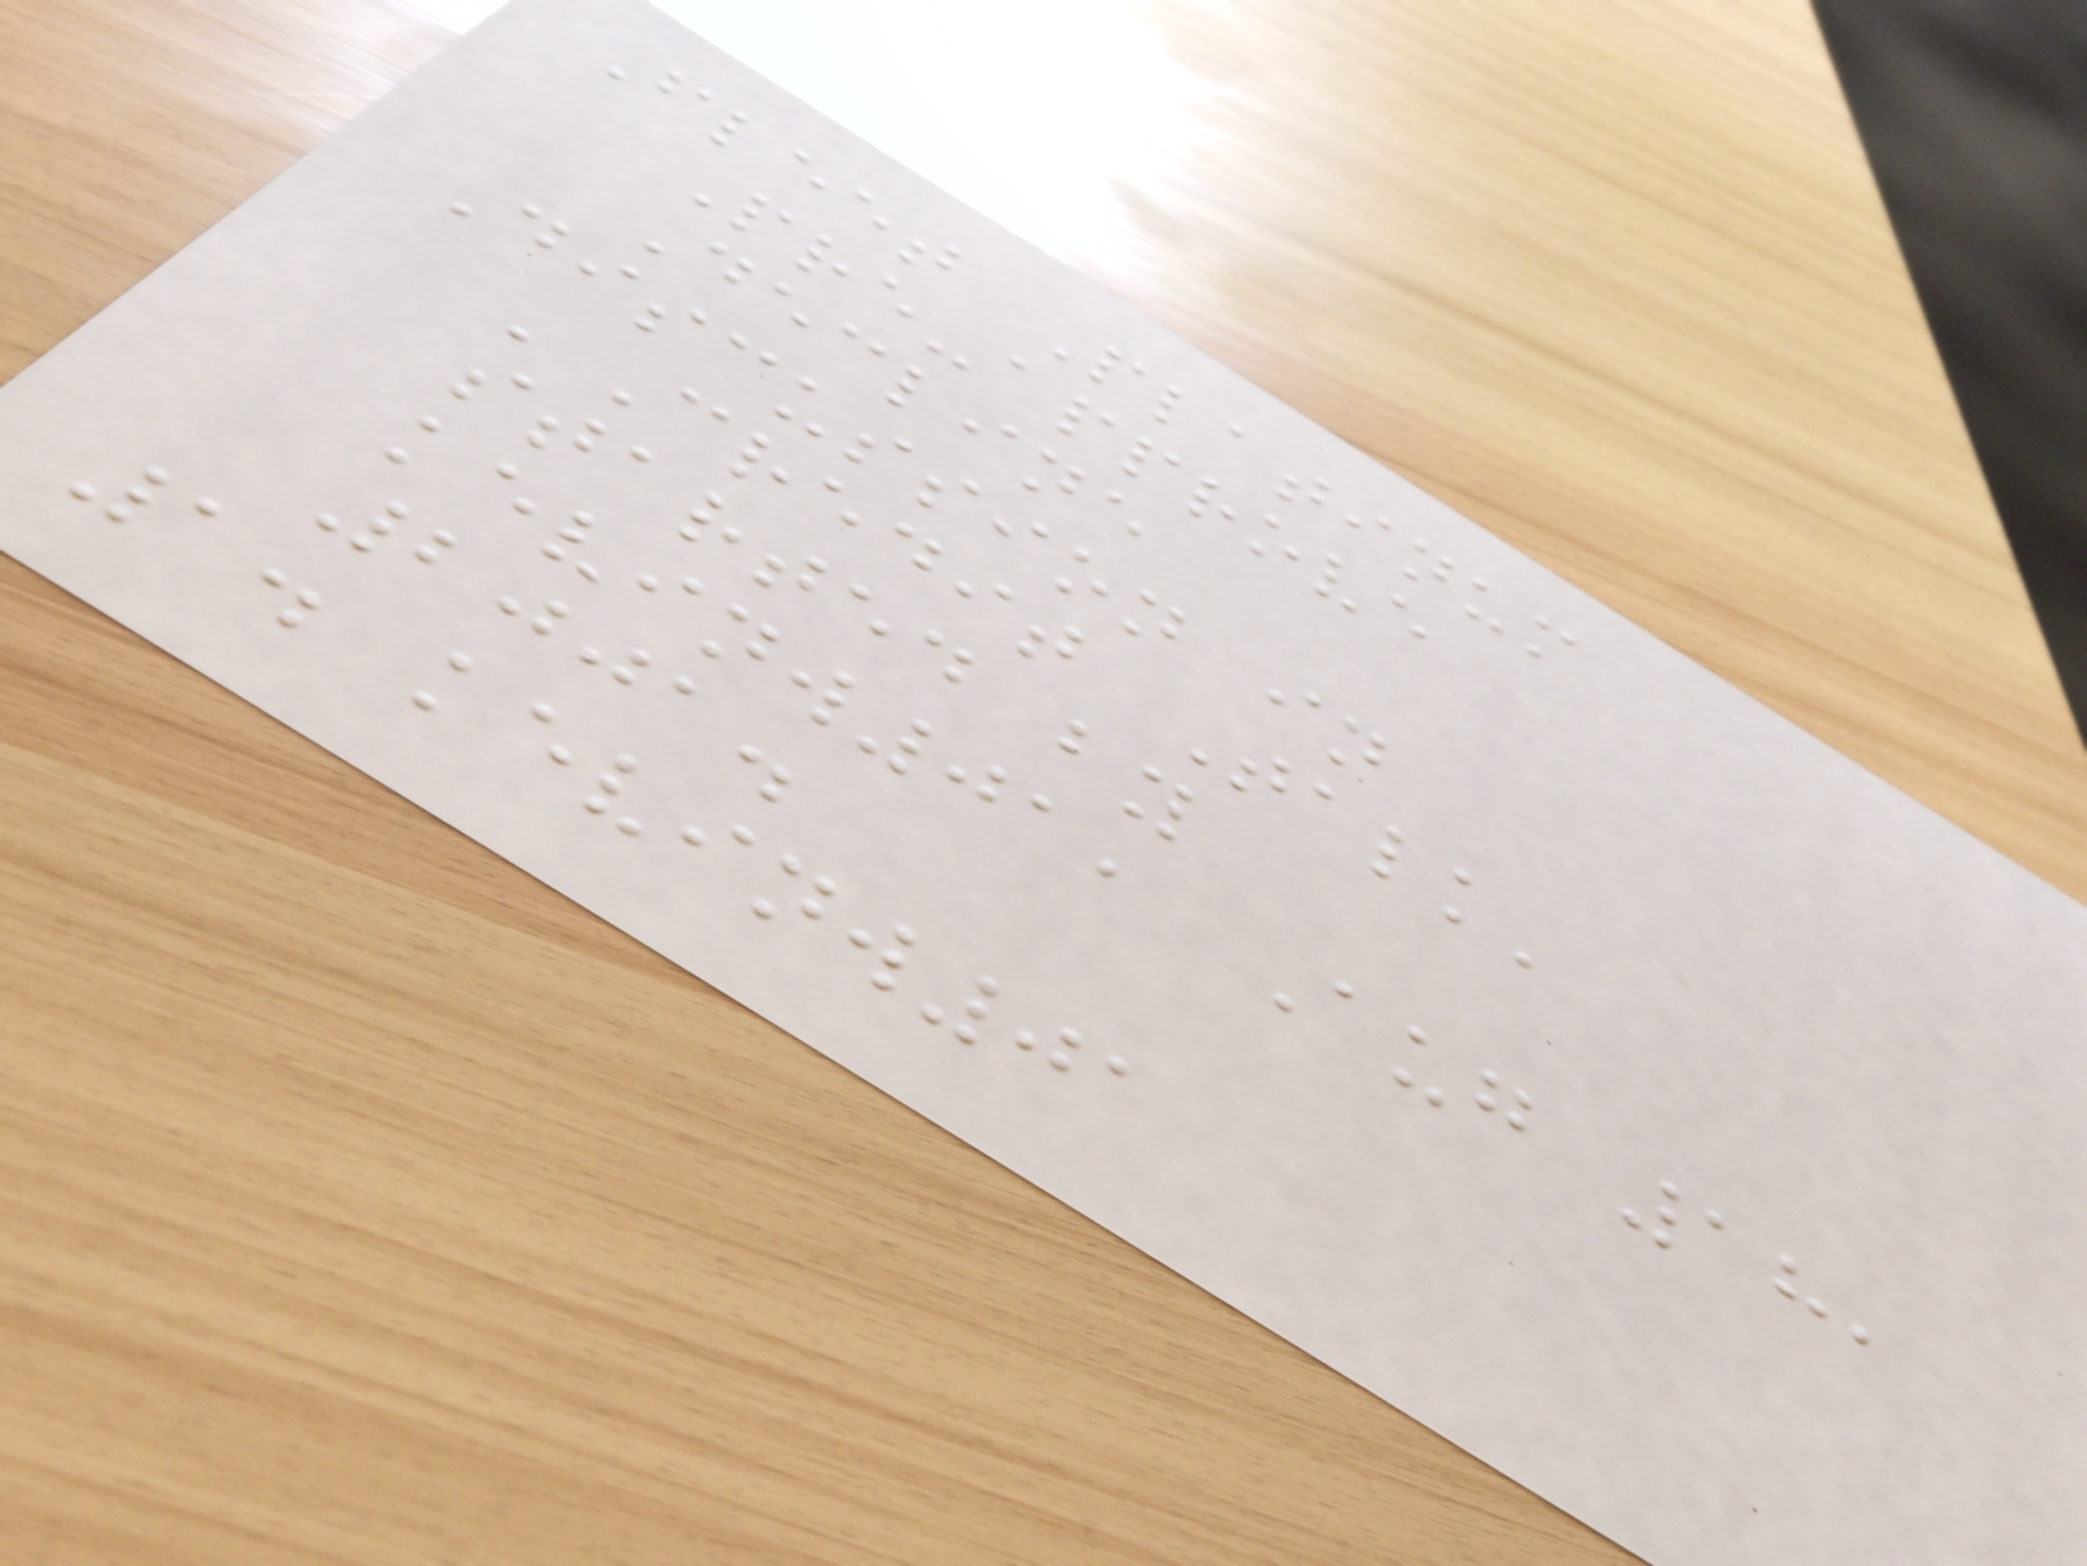Fleet Platinum
Pre-approve
Decline
Discussion in
'Credit Talk'
started by
kevinw01, Aug 18,
2001.
1. kevinw01
